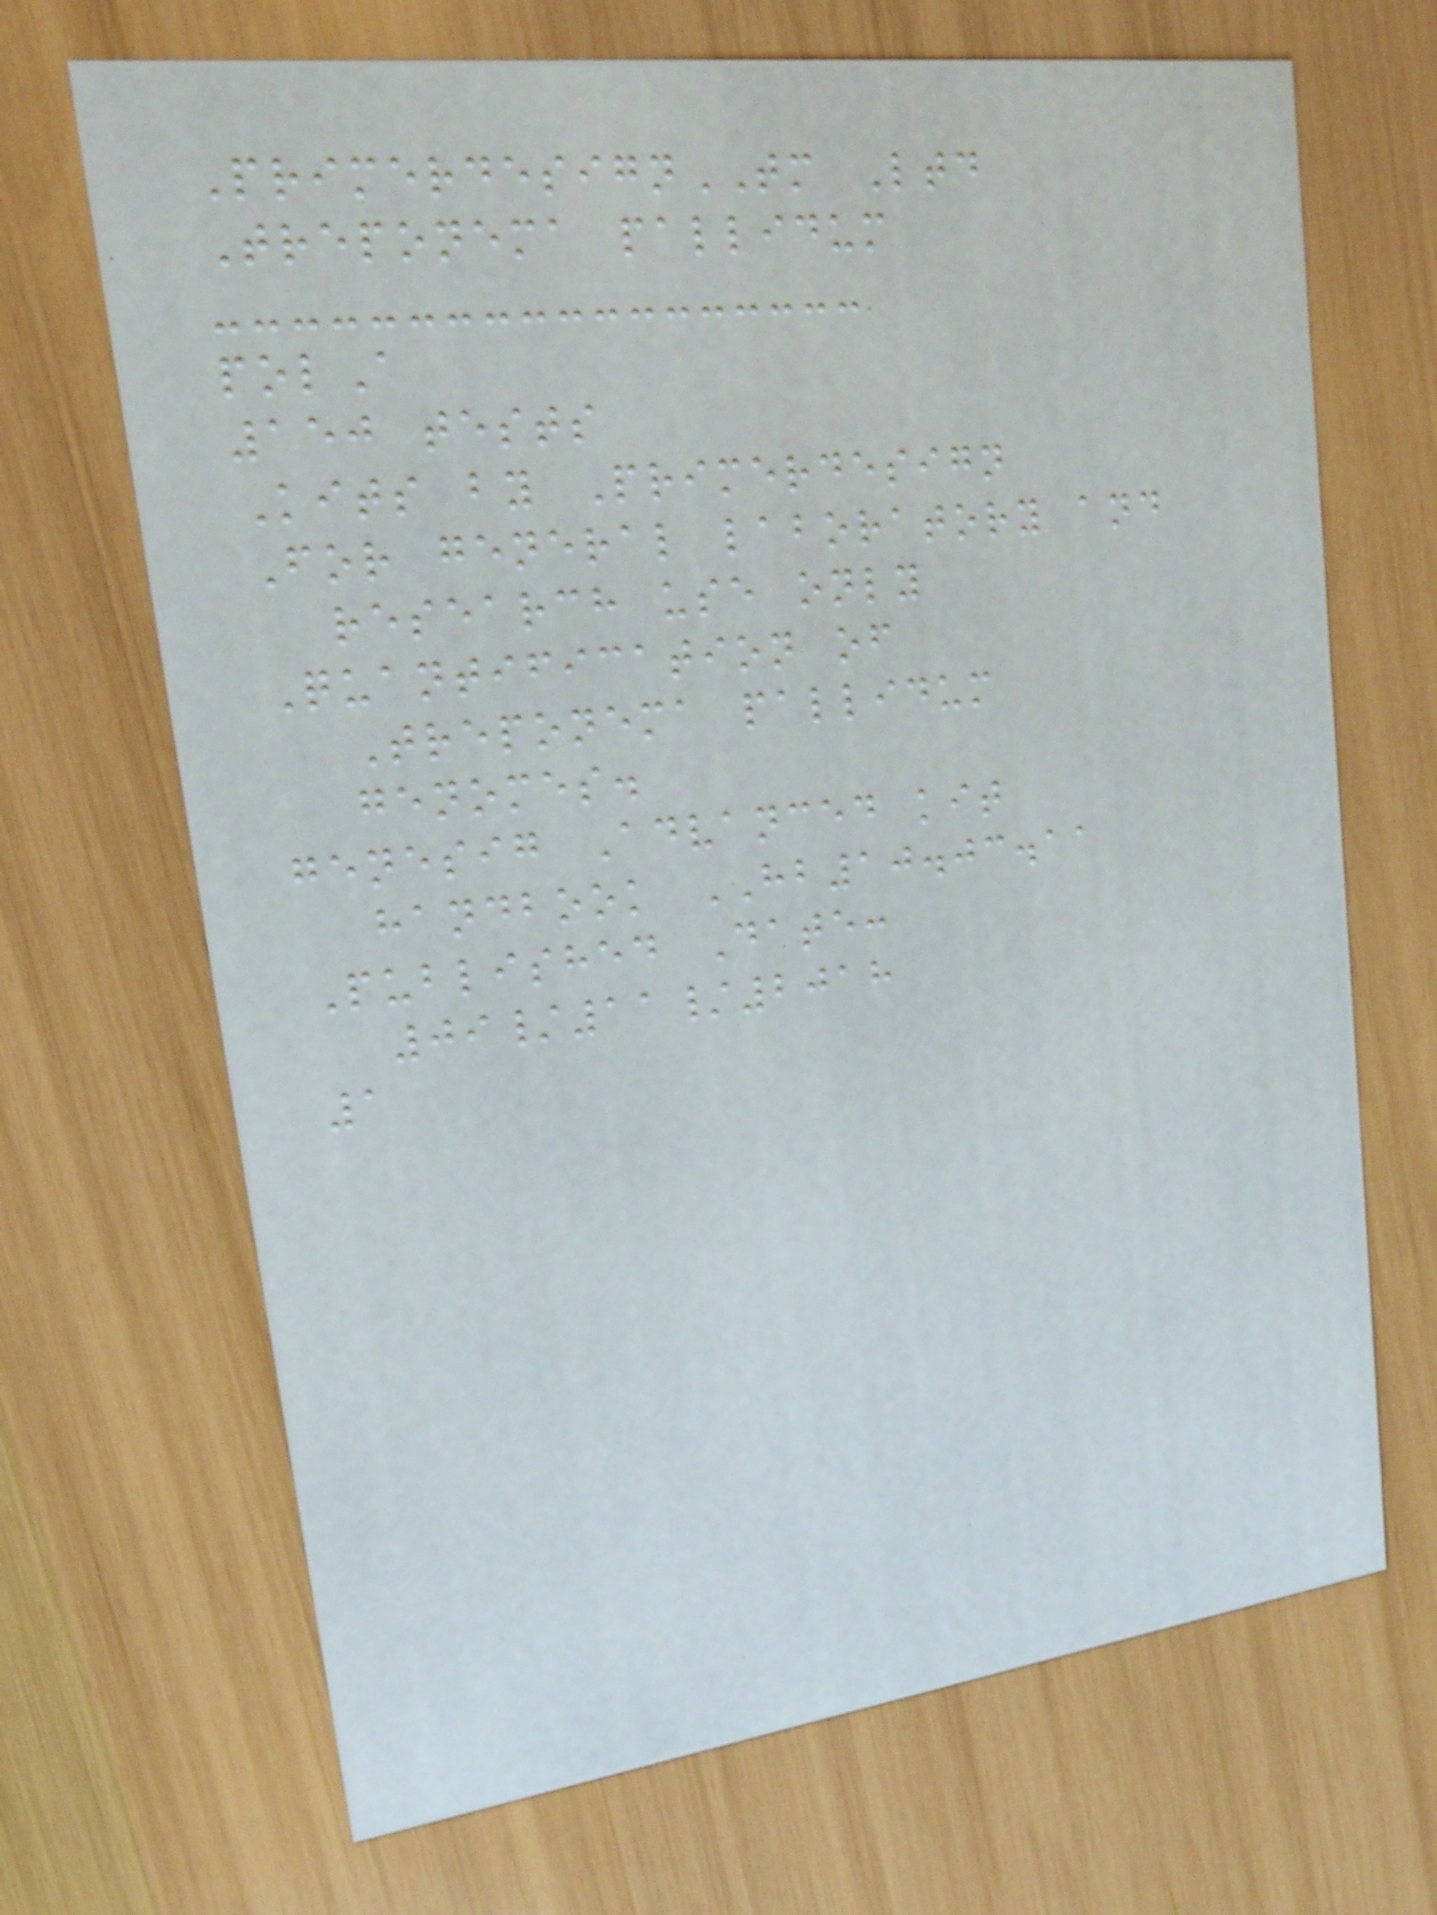PrimerdesignTM Ltd
Treponema pallidum
polA
150 tests
Kits by Primerdesign
For general laboratory and
research use only
Quantification of
Treponema pallidum
genomes.
genesig Advanced kit
handbook HB10.03.11
Published Date:
09/11/2018
1
